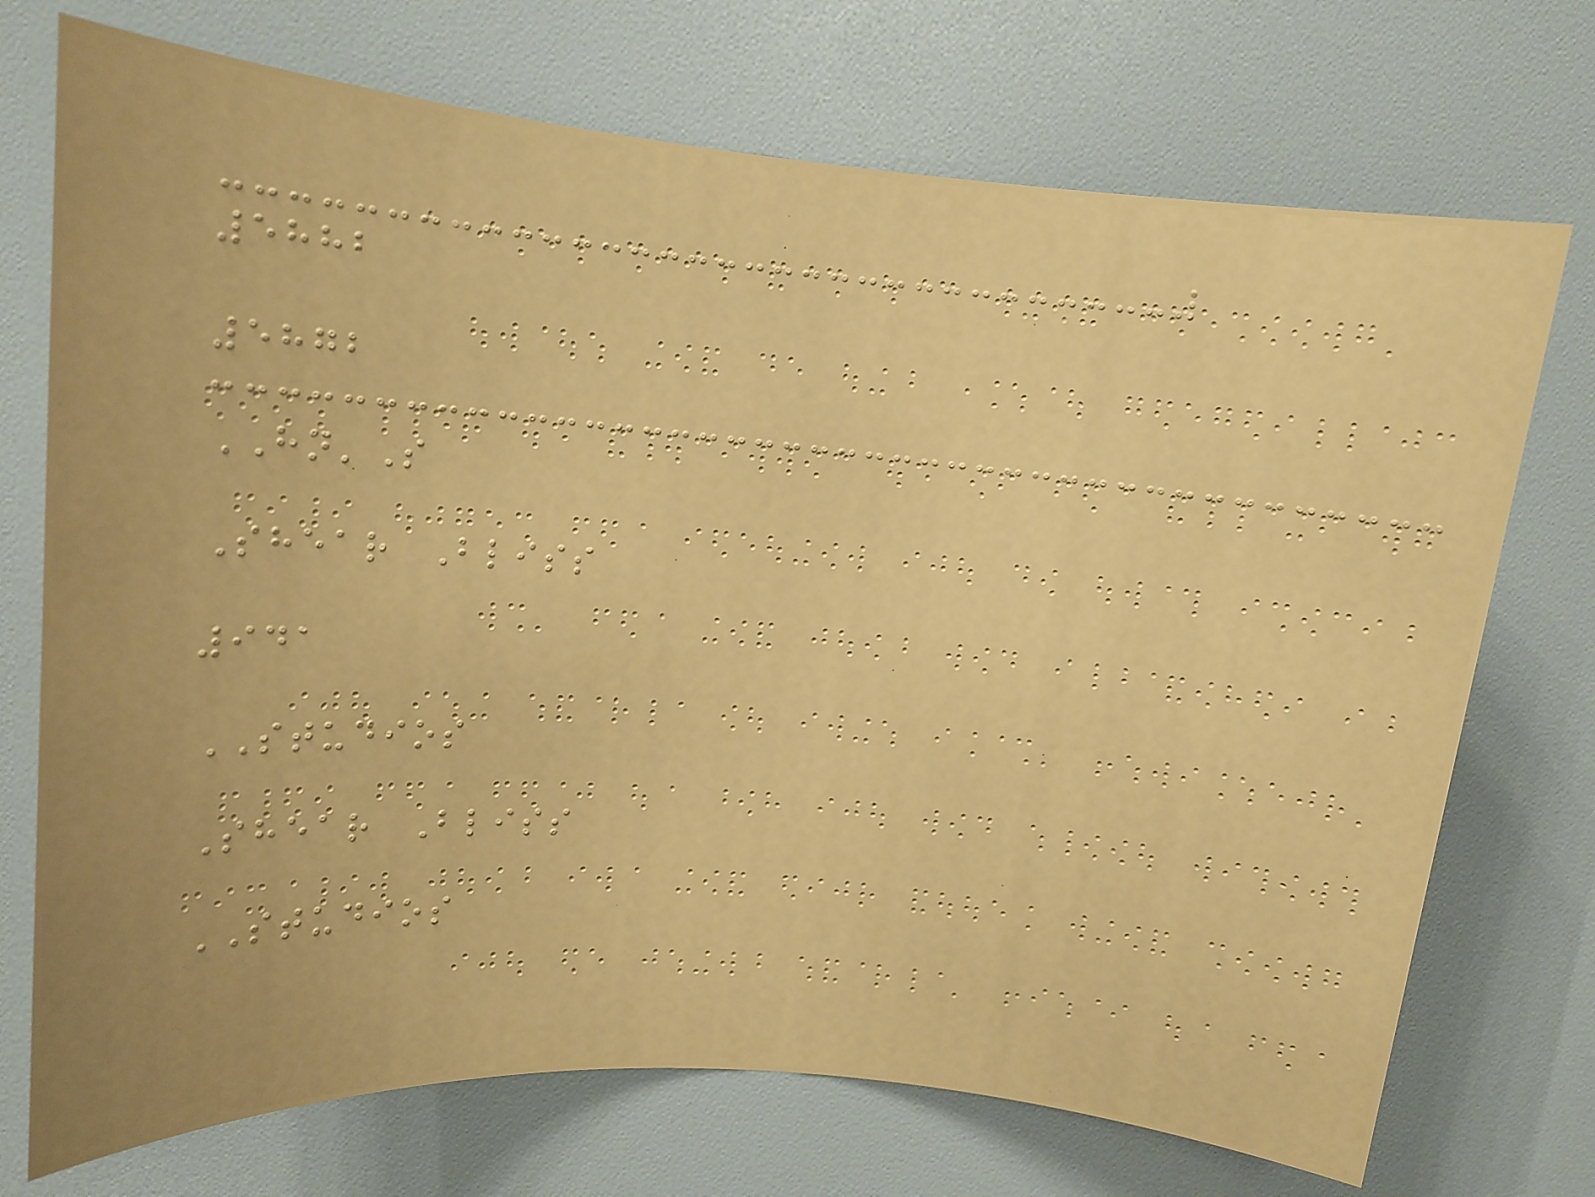5882
5872
HN'S
Shear Bliss
941
STUDIOS
Shear Bliss
STUDIOS
